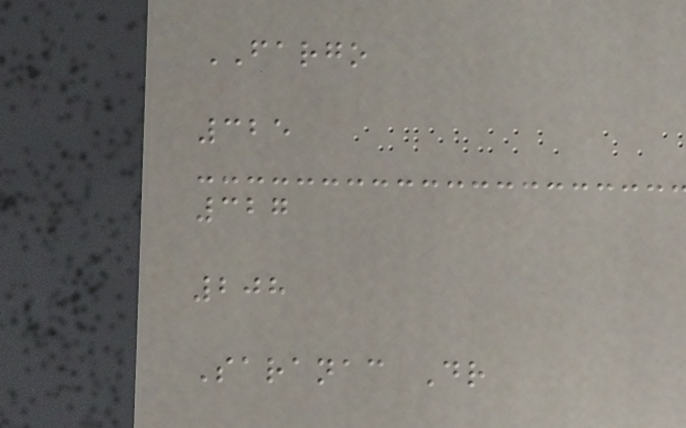FARGO
325
327
208
Saranac Dr
